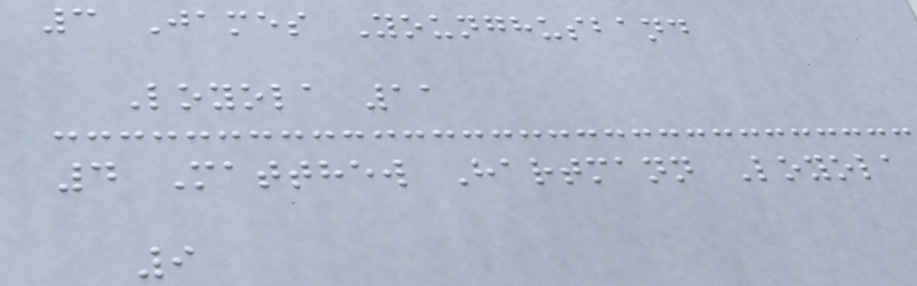3 James Younghusband
Loyola 11
4 Matthew Hartmann Loyola
9
